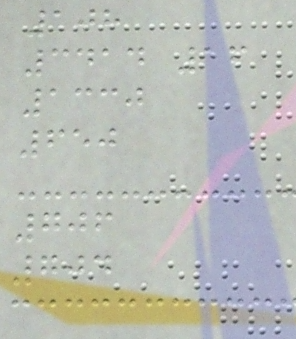108
3414 16
1330
650
706
704
